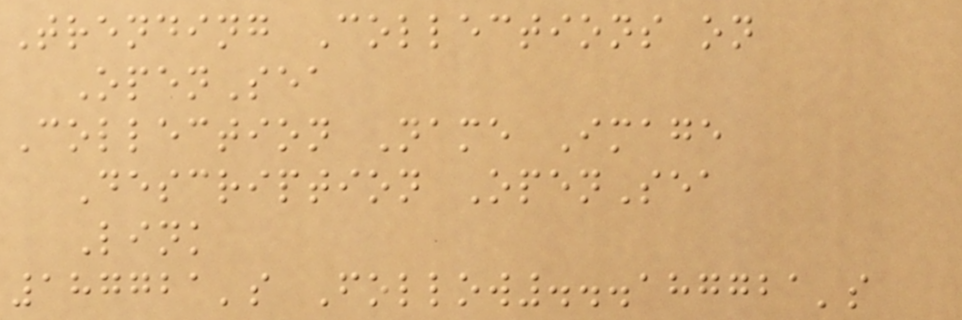Trending Collections on
OpenSea
Collection Name Image
Description OpenSea
Link
187721's Follow...187721's
